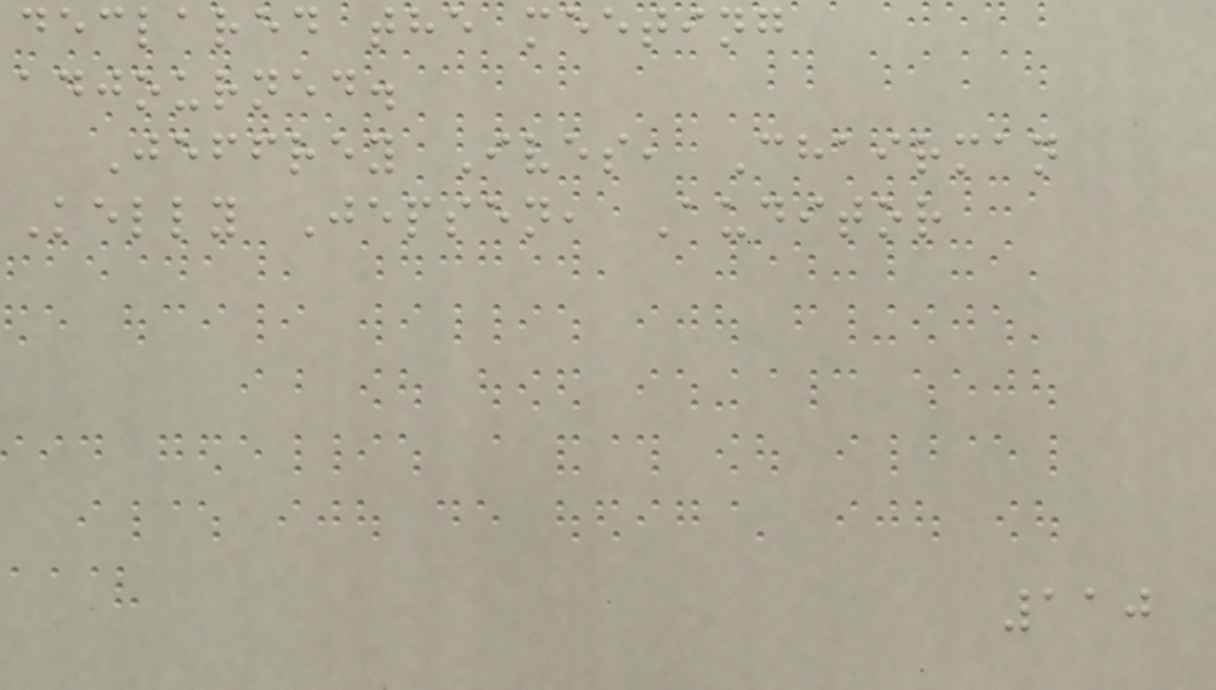declared the meeting
adjourned.
Jeffrey Ives, Chairman
Kelly Jepsen, Auditor
110
